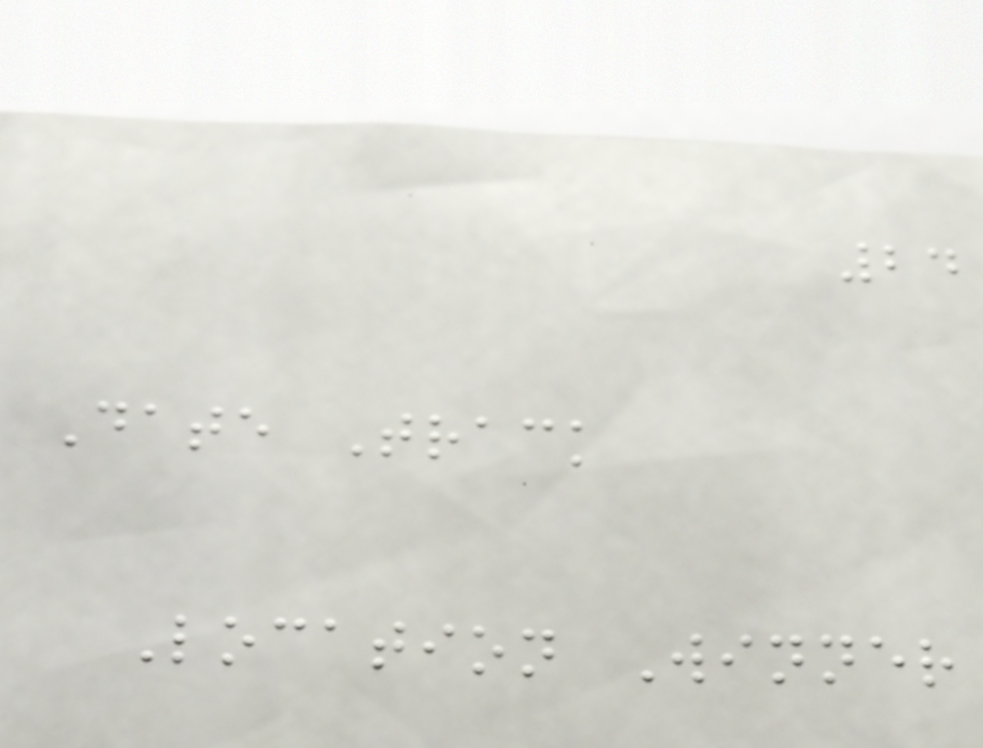24
Date Track
Location Winner
